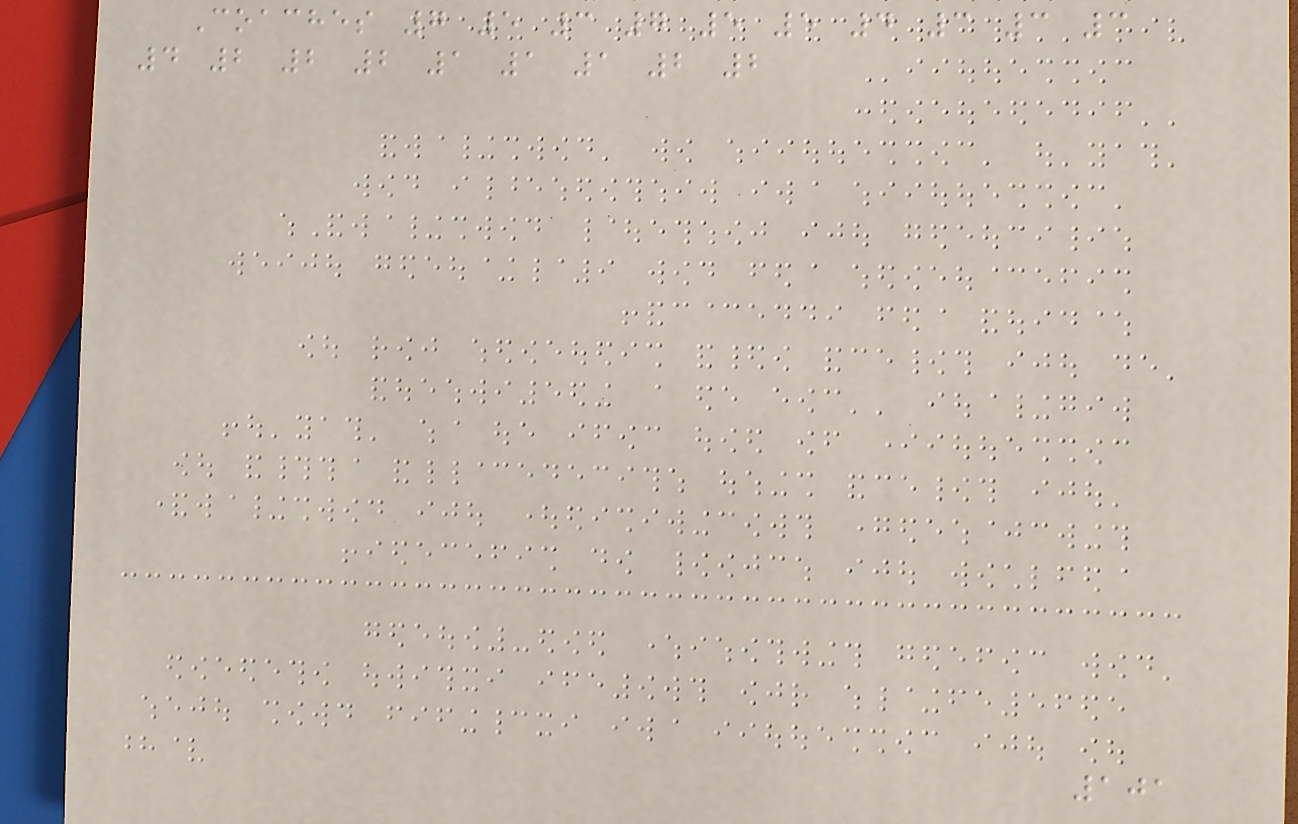Coaches 7 5 3 7 5 5 4 3 3 3
4 2 2 2 1 1 1 2 2
101
